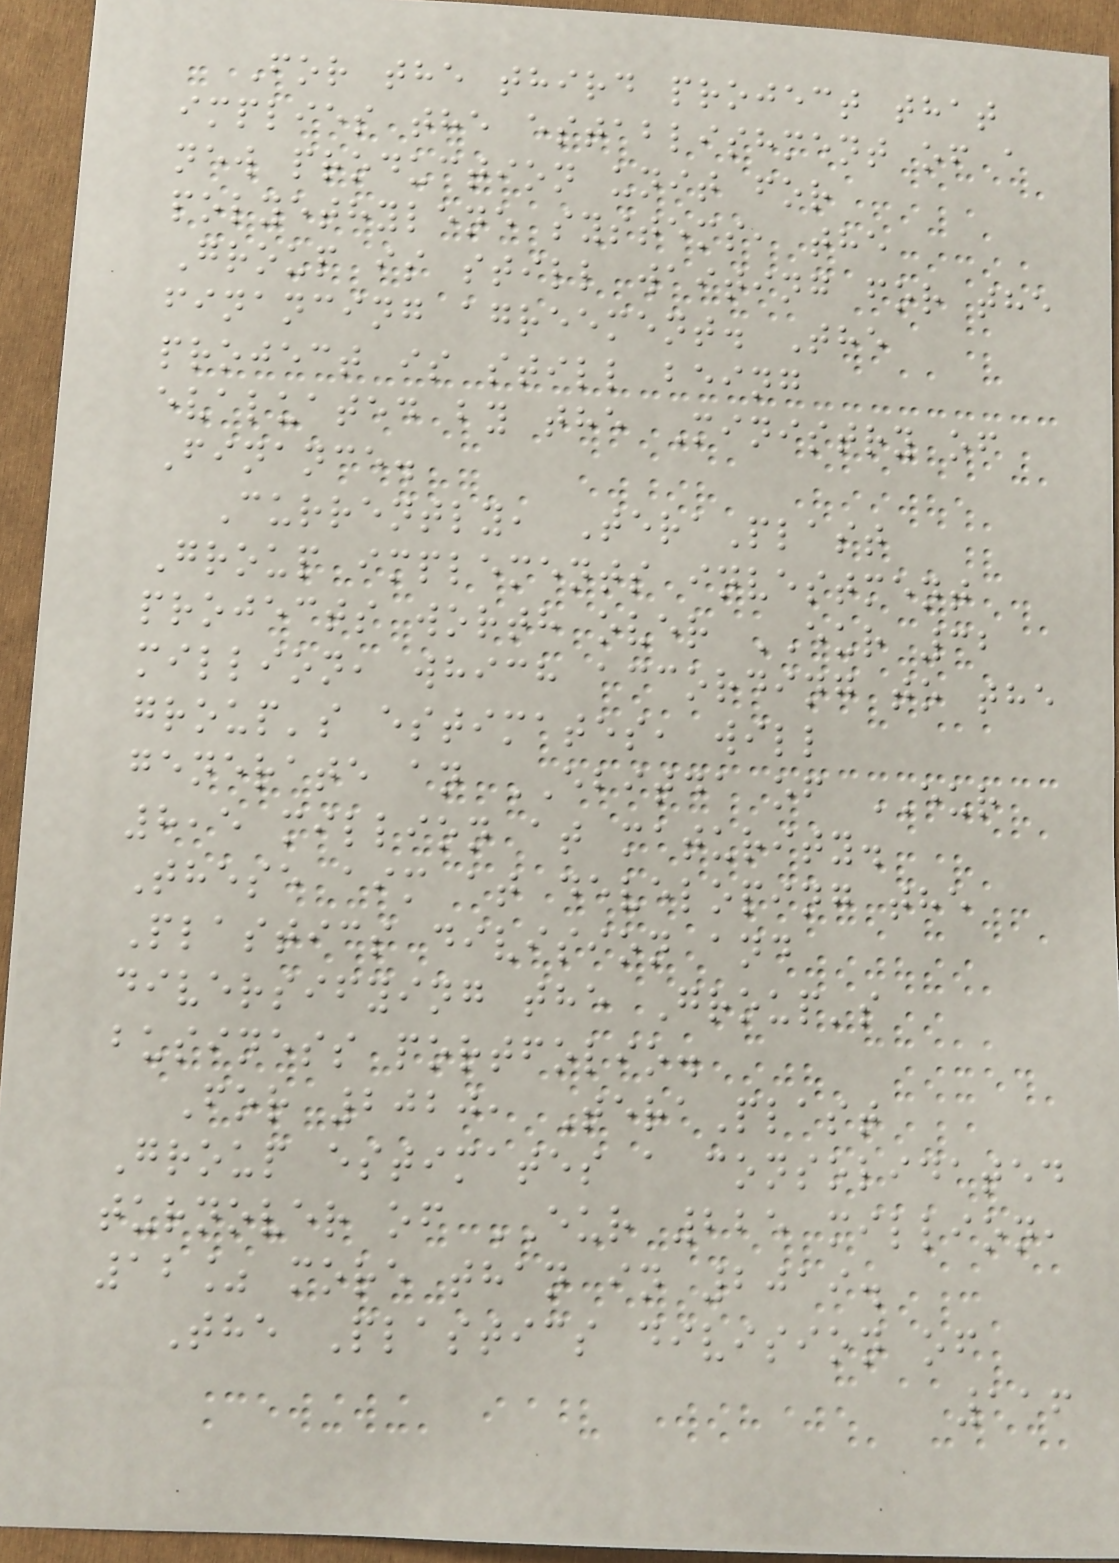For the third project that
implies the establishment of a
new production unit for
polyethylene systems, the
Group is still waiting for the
financing agreement. The
project is still being
evaluated by the Ministry of
Finance.
Currently, TeraPlast
Group implements investment
projects worth over EUR 32
million, which according to the
group's estimates, will
generate an EBITDA of EUR
8,5 million at maturity.
These aim at developing the
Plastics division and
diversifying the Group's
business portfolio.
For 2020, TeraPlast
Group estimates a consolidated
turnover of EUR 225 million,
12% more than in 2019.
The Plastics division of
116
